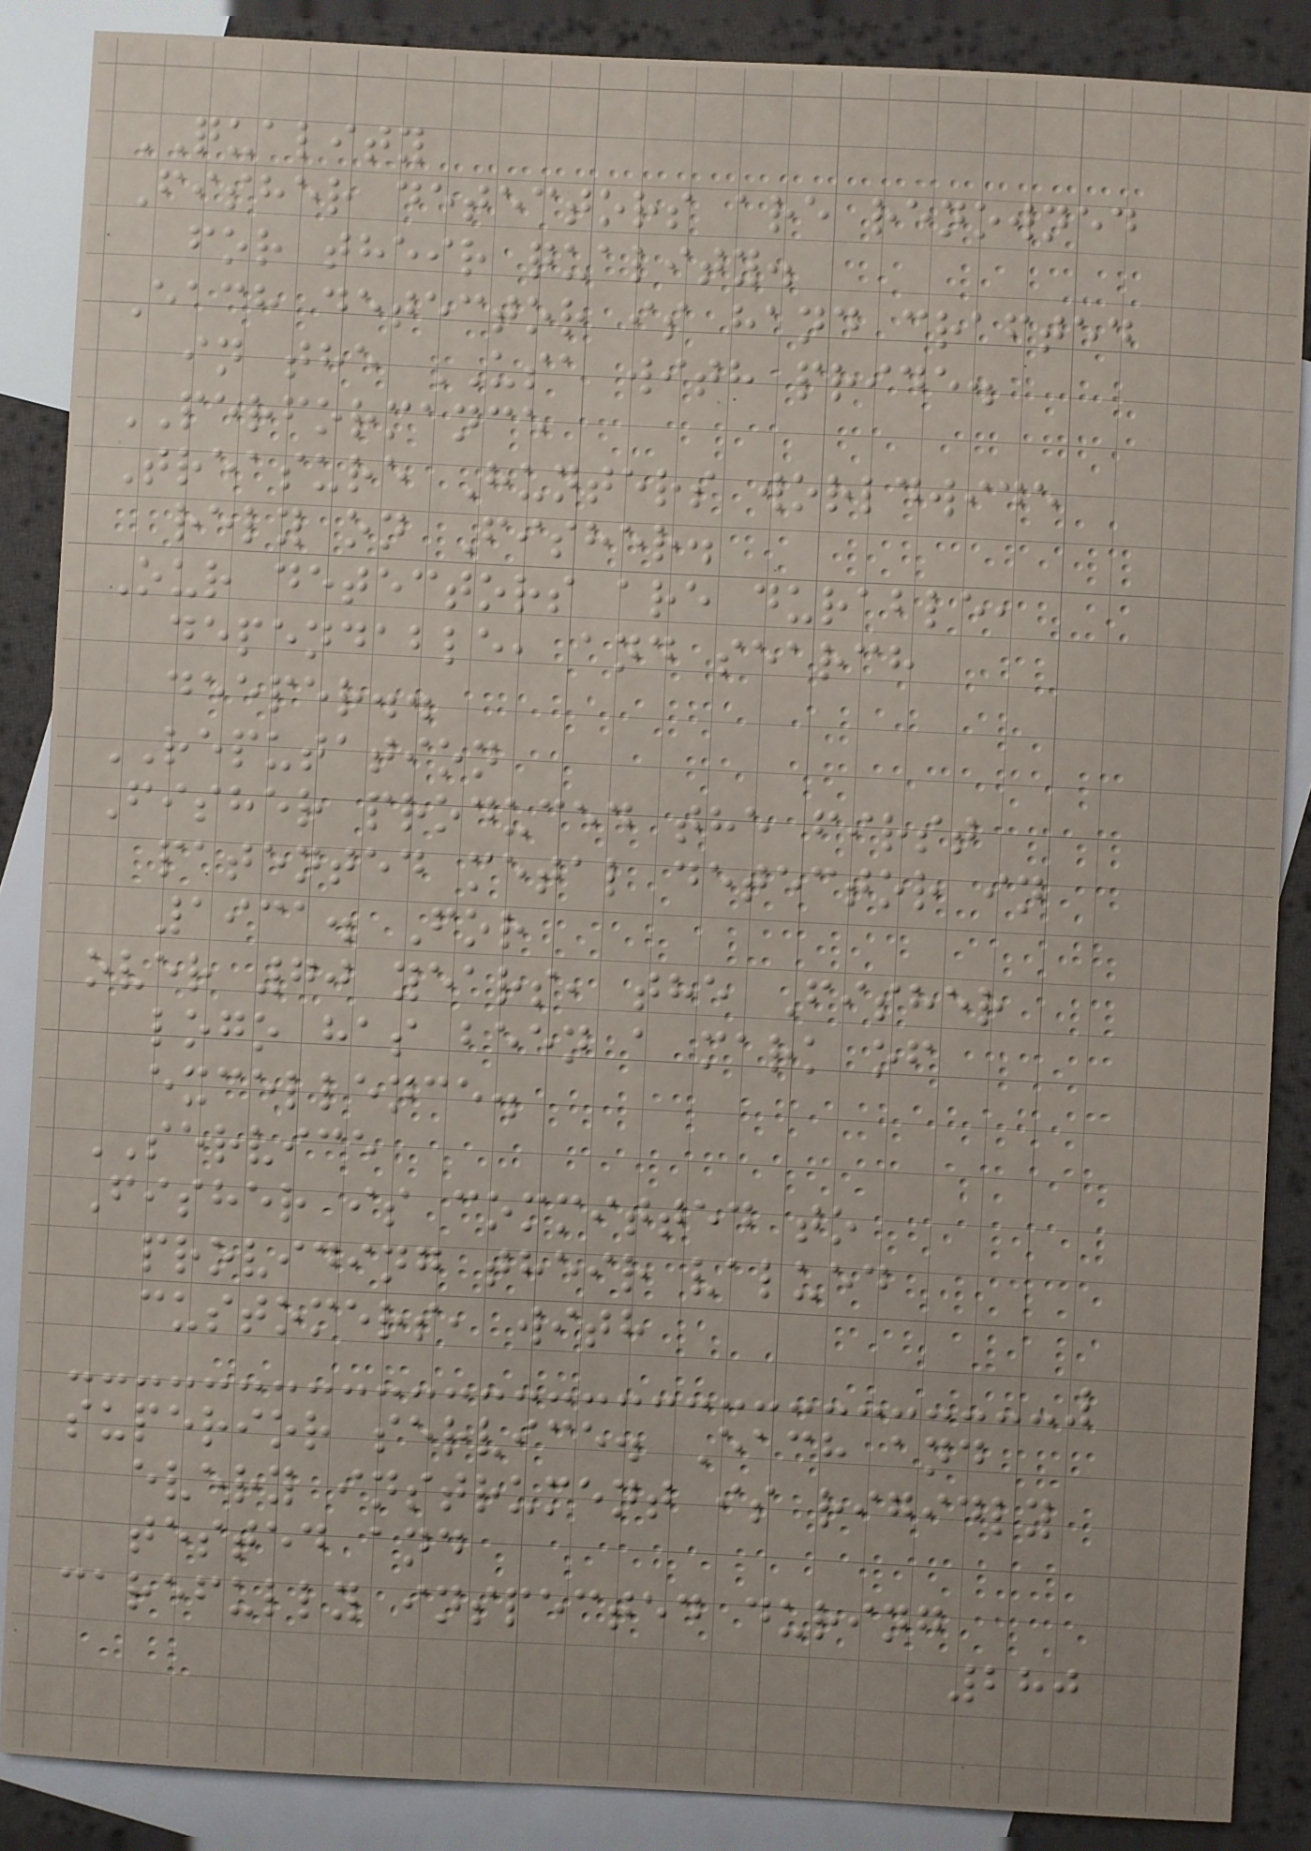QUALITY
Fisher detectors are renowned
for their quality.
Each detector is hand crafted
in the USA with pride.
PERFORMANCE
Treasure Hunters worldwide
rely on Fisher.
Our detectors are durable,
dependable, and search
deeper..
REPUTATION
Fisher produced the first
patented metal detector in
1931. For
over 70 years, the Fisher
logo has been a mark of
excellence.
SERVICE
Fisher is committed to
providing their valued
customers, with
superior service. Each and
every instrument is rigidly
tested and
carefully inspected during
280
